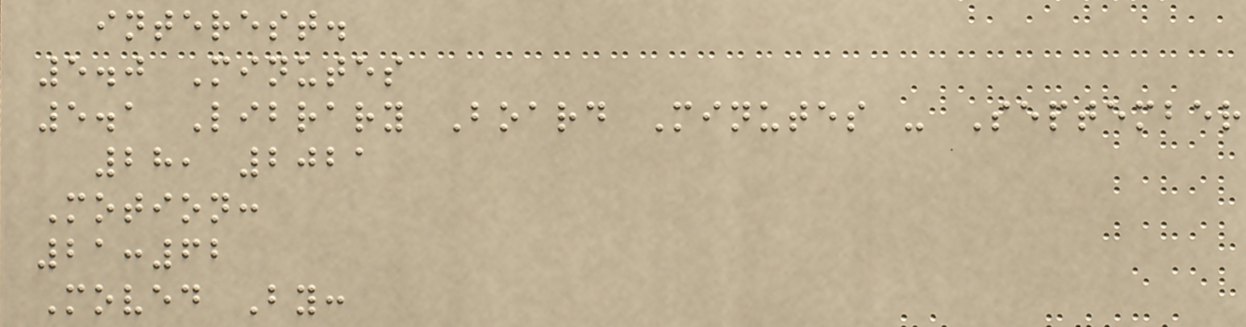interest.
5.0 Minutes
5.1 Library Board Minutes - September
28, 2021
Motion:
21:62
Moved By:
